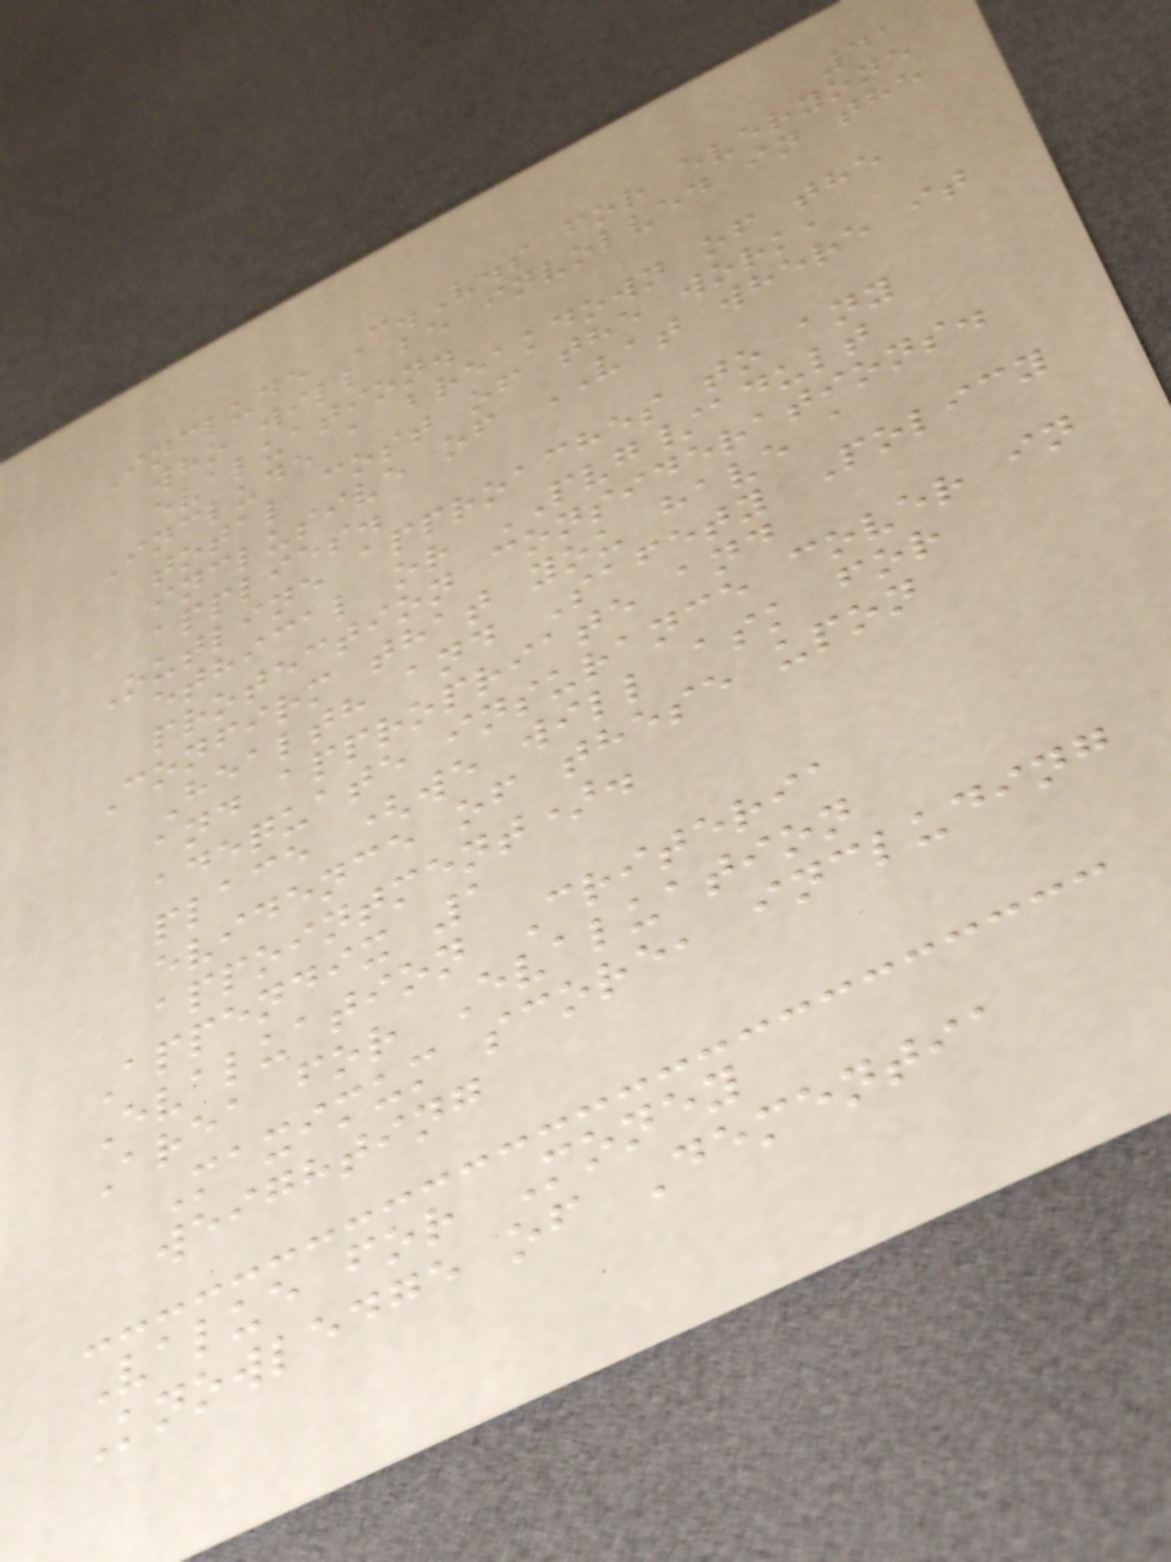41
Include C.V.s for everyone
who will be involved in the
evaluation.
Include a breakdown of the
total cost of the work,
inclusive of VAT where it
applies.
Outline approaches to any
ethical or PVG/adult
protection considerations.
Confirm that you have a
Health and Safety Policy
and appropriate and
adequate insurance cover in
place (we will ask for
evidence of these upon
appointment).
Appendix 1
Evaluation Criteria
Area for Evaluation
Maximum score, including
weighting
Value for Money
Knowledge of Dementia
